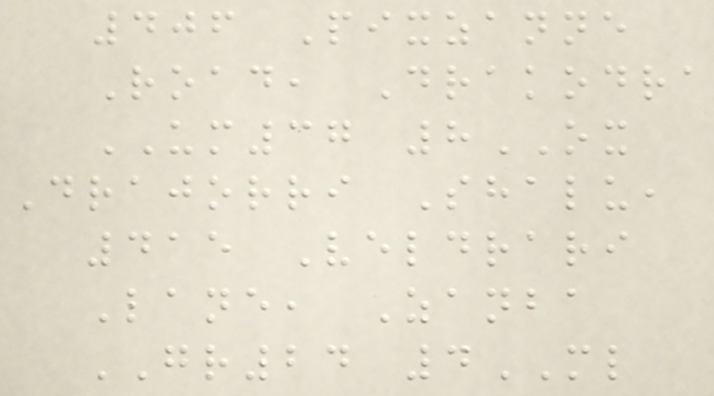406 Pixzanne
Road, Drakodra
UM37 8OX
Drajorri Shalu,
415 Veldrari
Lane, Zanba
GR24 4ML
